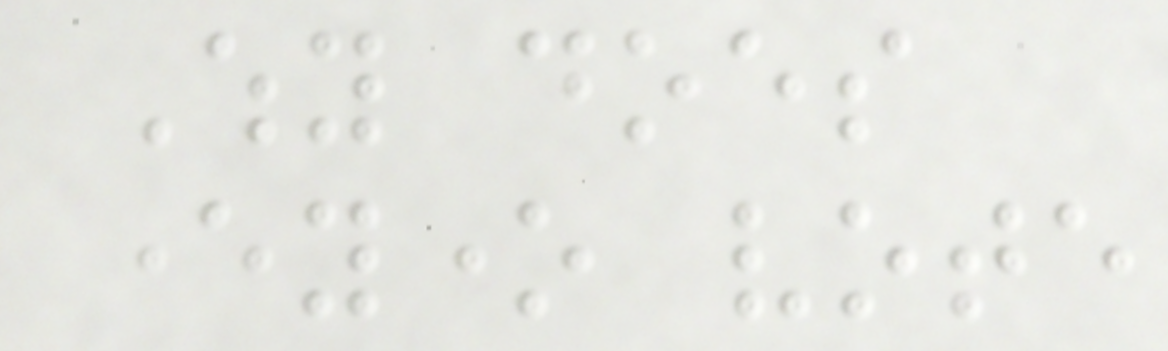Why does
everyone vote
